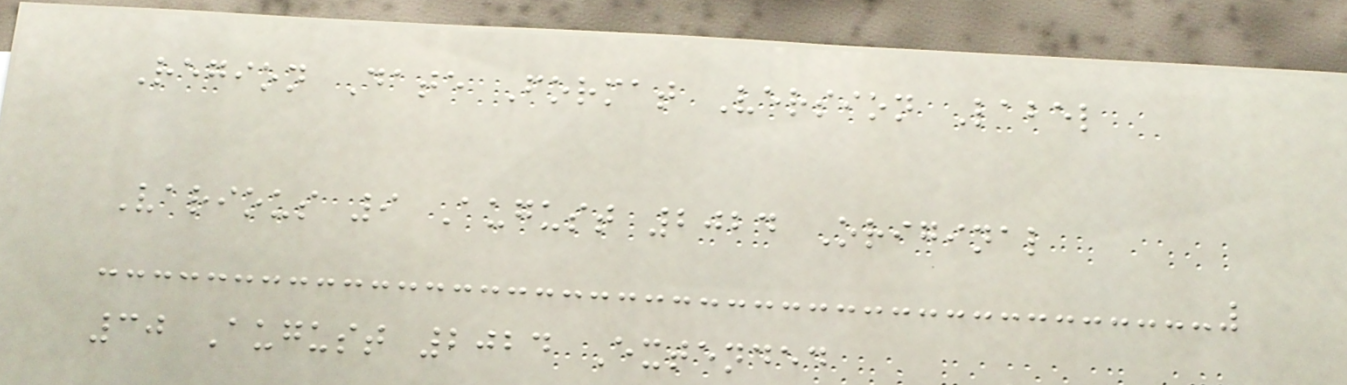Region Date Format Version Label
Various 9 August 2024 Original
30 August 2024 Extended
